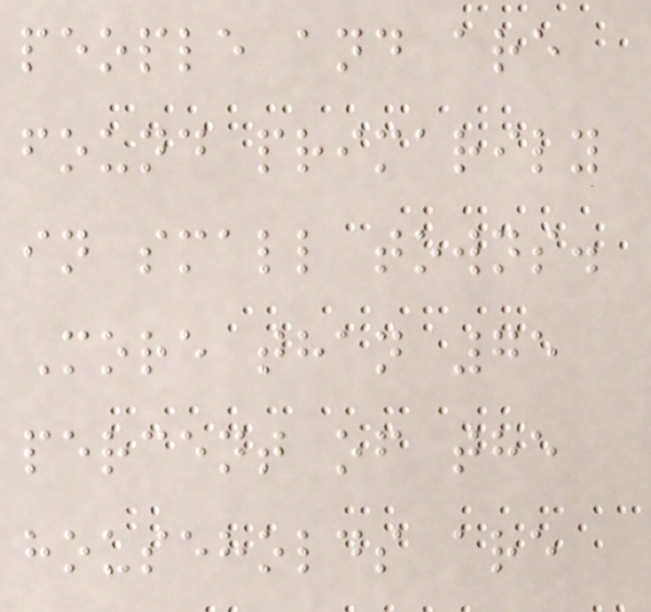people and are
found primarily
in small towns.
More than 75
percent of the
households are
